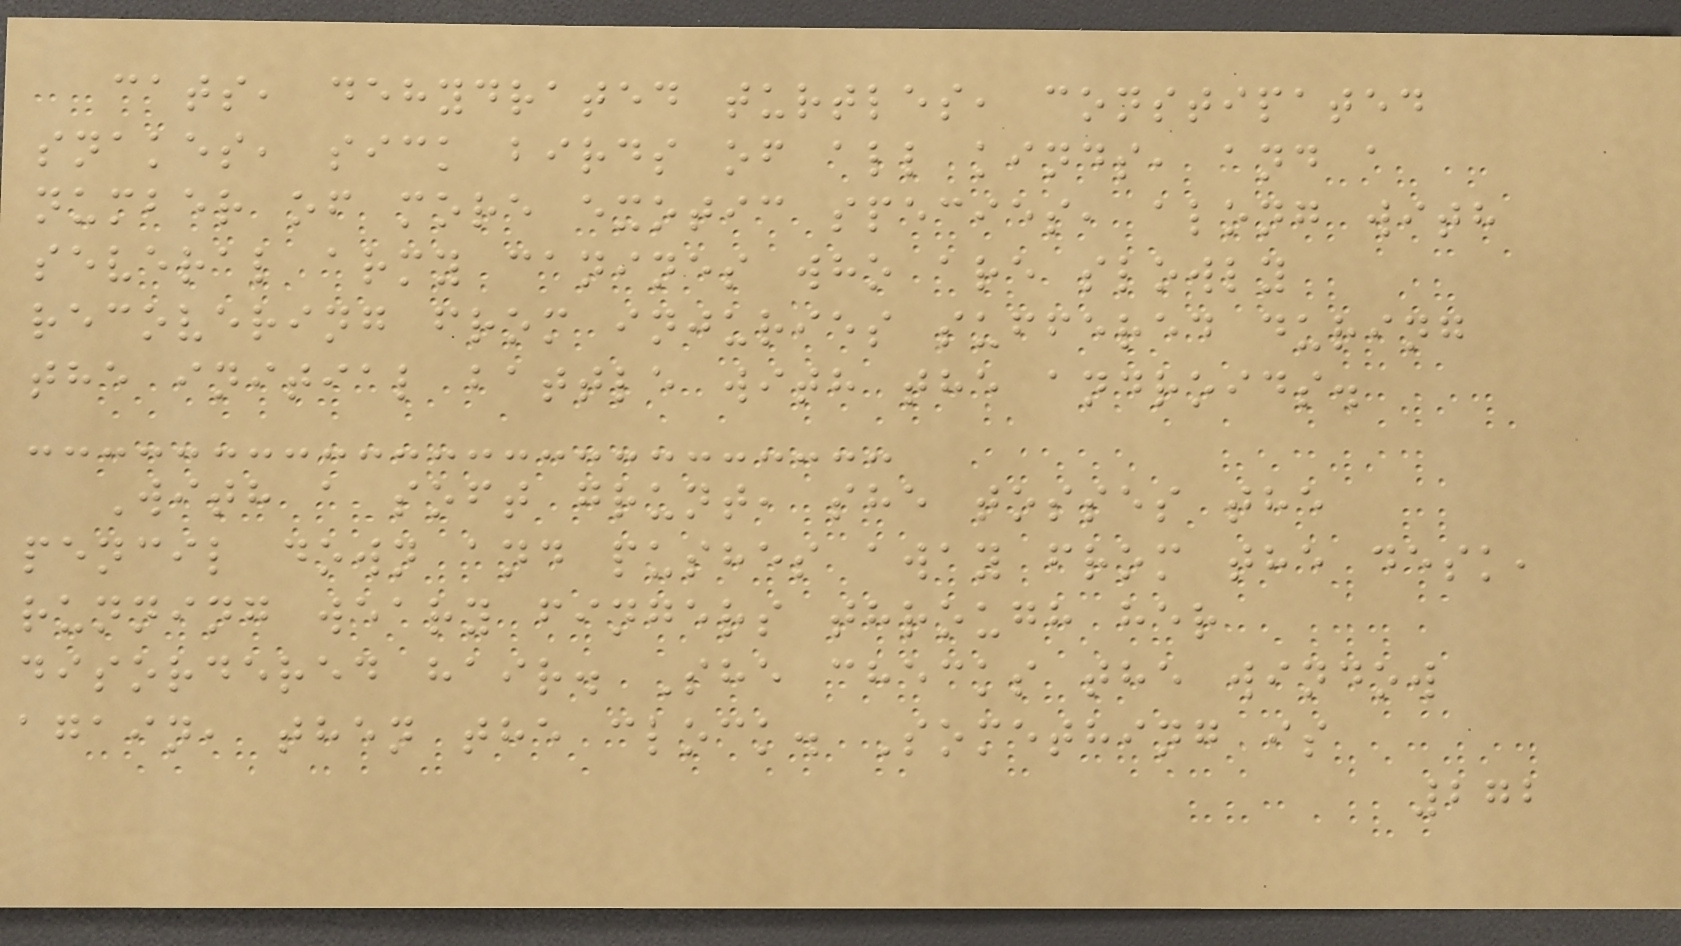cats, dehydrated turtles, constipated
snakes, sick birds of all kinds, and a
number of more exotic species, along with
several army canines who are slowly
recovering from injuries suffered during
the initial battle with the androids.
With a soft grunt, she tosses the
pencil down and pushes away from the desk,
running weary fingers through her
disordered hair. She checks the window
again, then the clock. Something is
272
